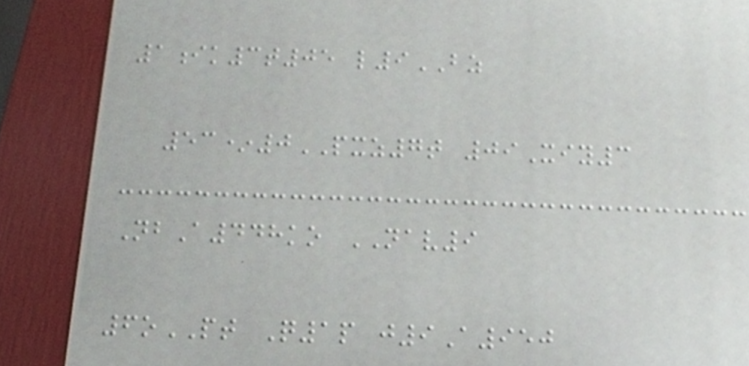1ik3t05 l9BZ
53*0PXZ7t 09Xiy3
NbA448ko NAV9
6oPT Q1p j9A950
